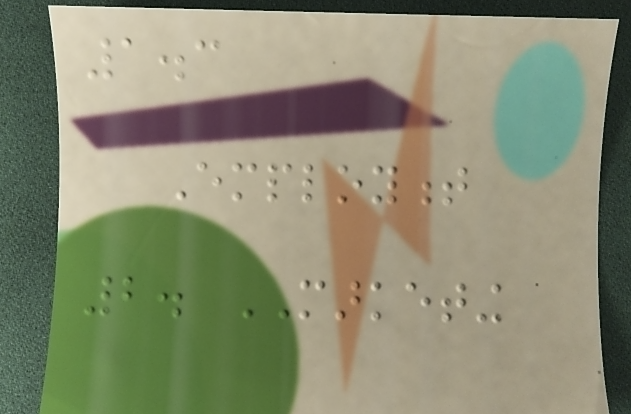1.3
Employment
2. MARKETING
